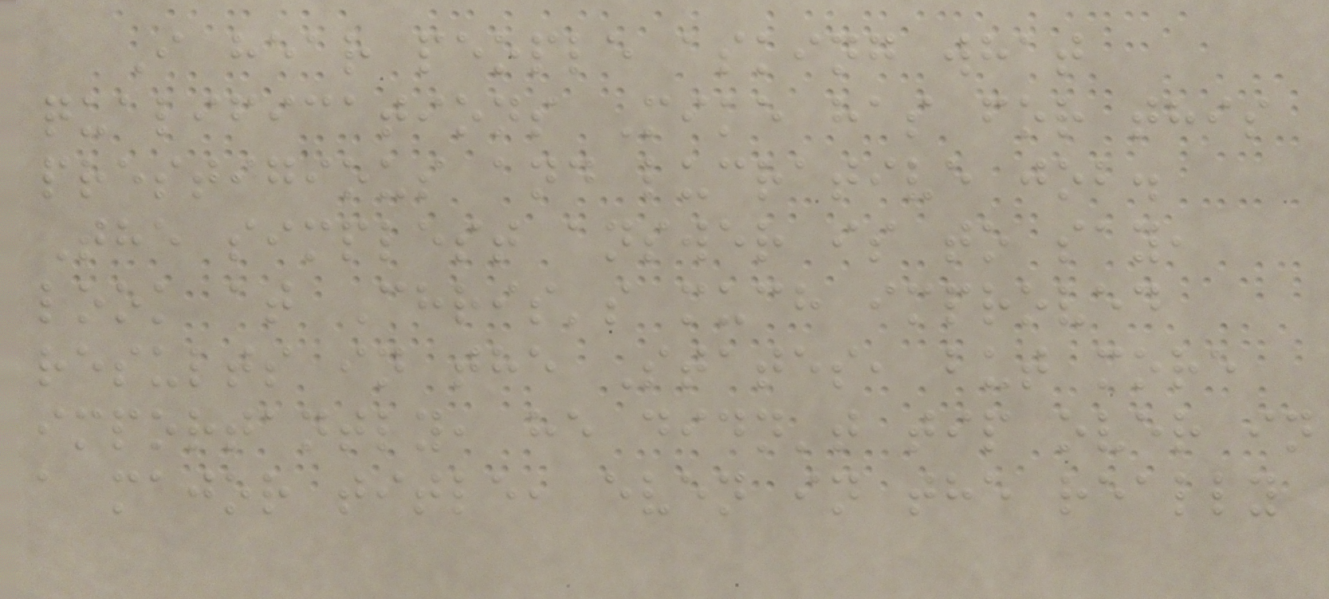I hear people asking what
qualifications Mike has for this
prestigious and lucrative job.
The simplest answer is to say,
look at Chris's much improved
results in the States, but more
importantly, he didn't tip over in
a major title, even in the really
